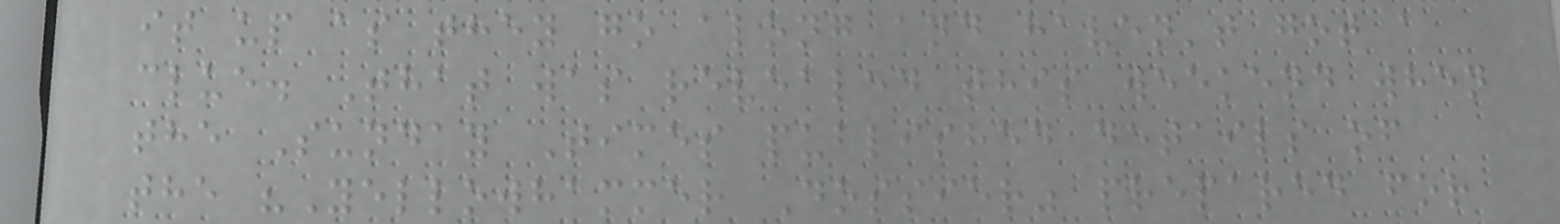it up as they go along and haven't got a
clue. That was revealed this weekend when
the Sunday Times published details of
the "Yellowhammer Dossier" prepared for
